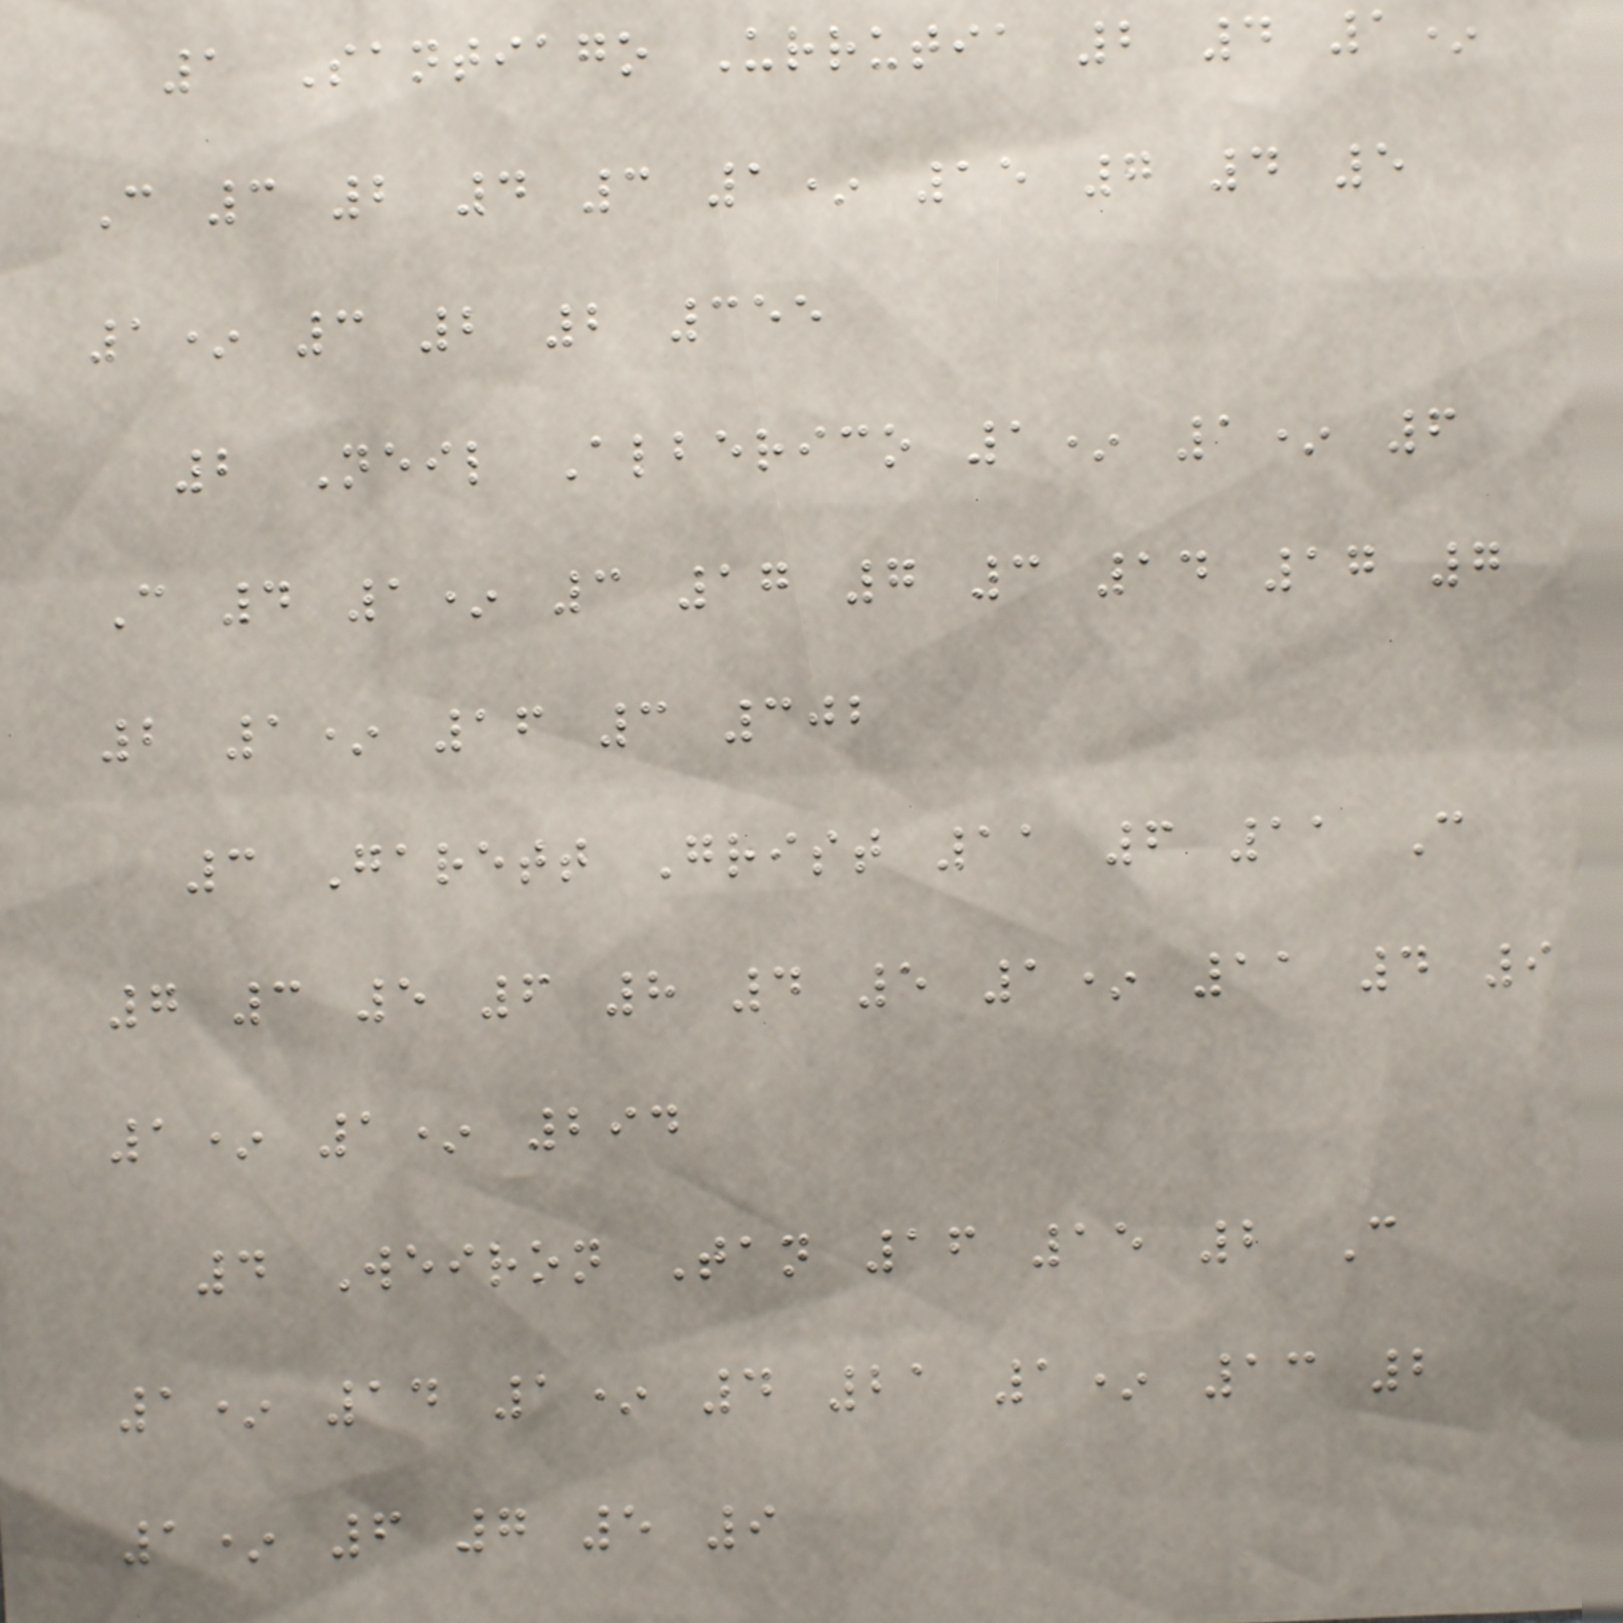1 Santiago Urrutia 2 4 1*
C 3 2 4 3 1* 15 7 4 5
1* 3 2 2 355
2 Neil Alberico 1* 1* 6
C 4 1* 3 17 7 3 14 17 7
2 1* 16 3 302
3 Garett Grist 11 6 11 C
7 3 5 6 8 4 5 1* 11 4 9
1* 1* 294
4 Weiron Tan 16 15 2 C
1* 14 1* 4 21 1* 13 2
1* 6 7 5 9
